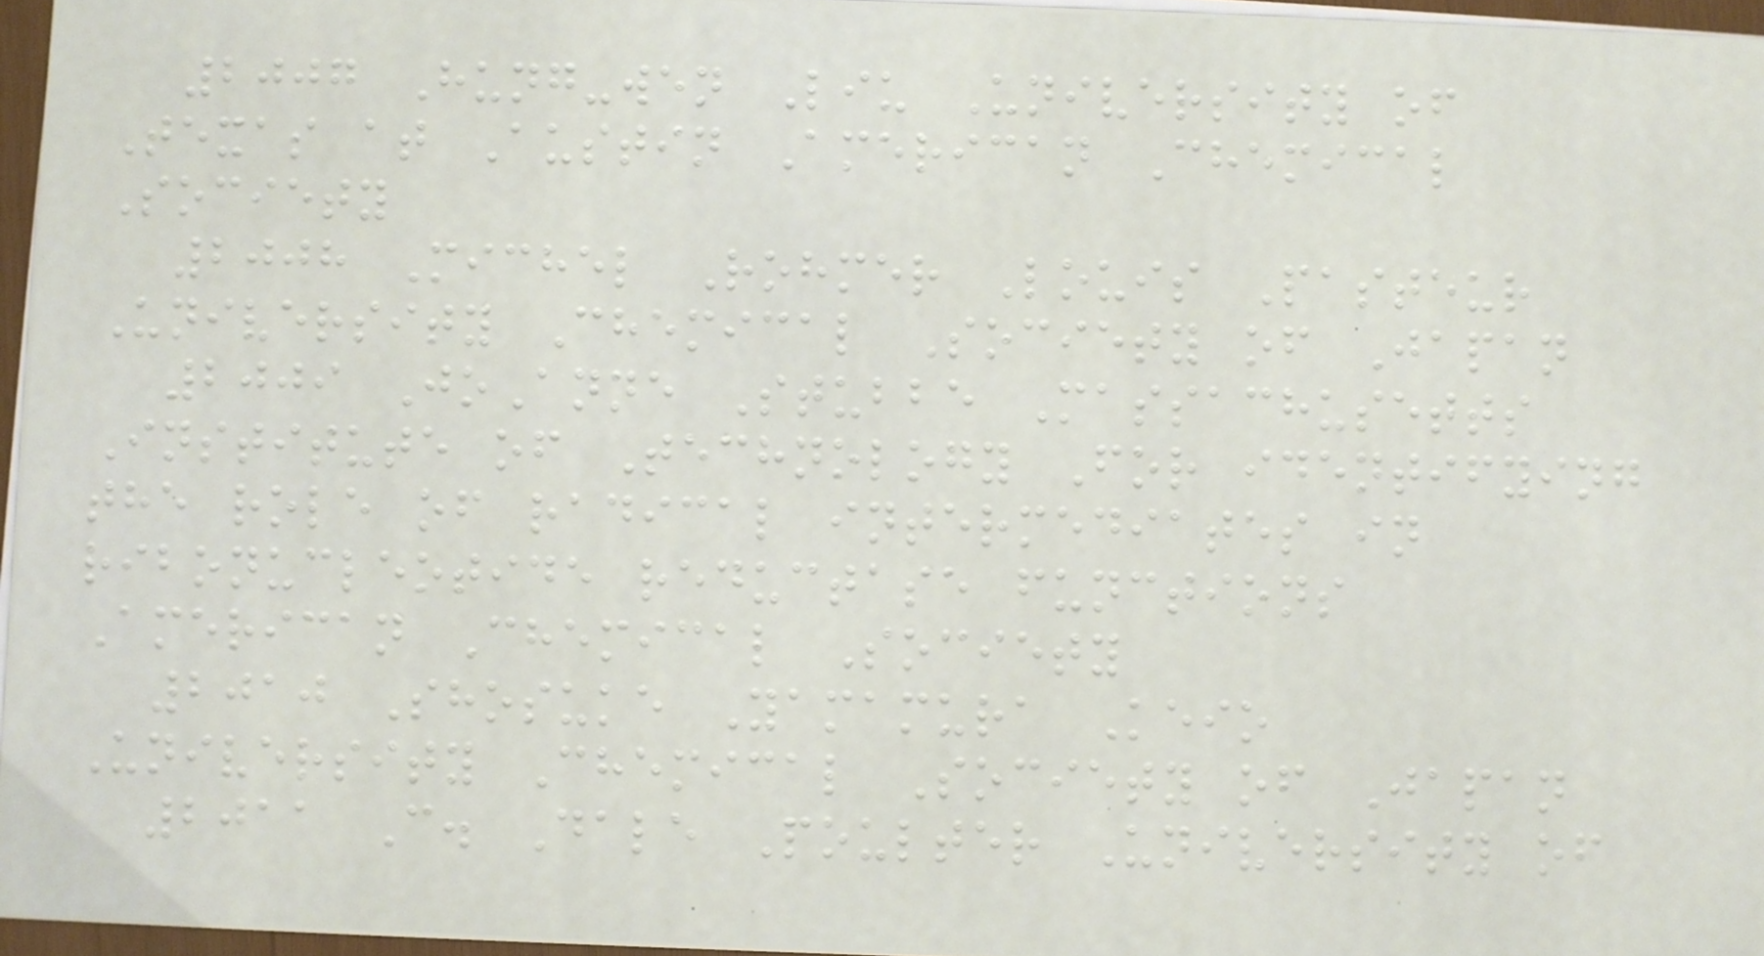2007 Hung-wen Liu University of
Texas at Austin American Chemical
Society
2008 Michel Rohmer Louis Pasteur
University Chemical Society of Japan
2009 JoAnne Stubbe Massachusetts
Institute of Technology For identifying
the role of radical intermediates in
ribonucleotide reductase functions
American Chemical Society
2010 Shosuke Yamamura Keio
University Chemical Society of Japan
2011 C. Dale Poulter University of
